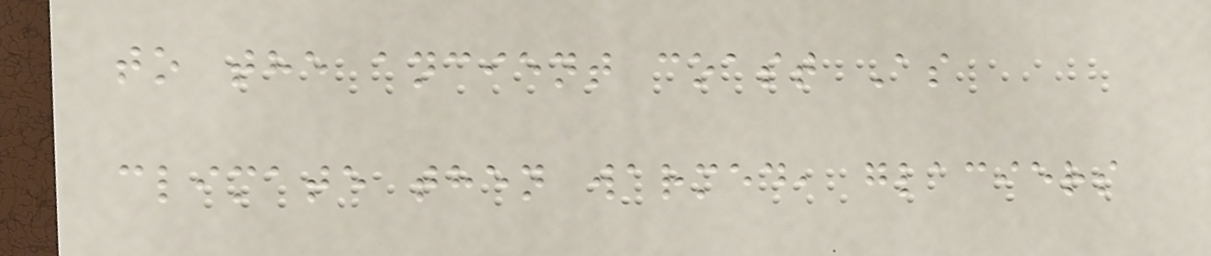to the ancient coast As
climate then warmed, glaciers
